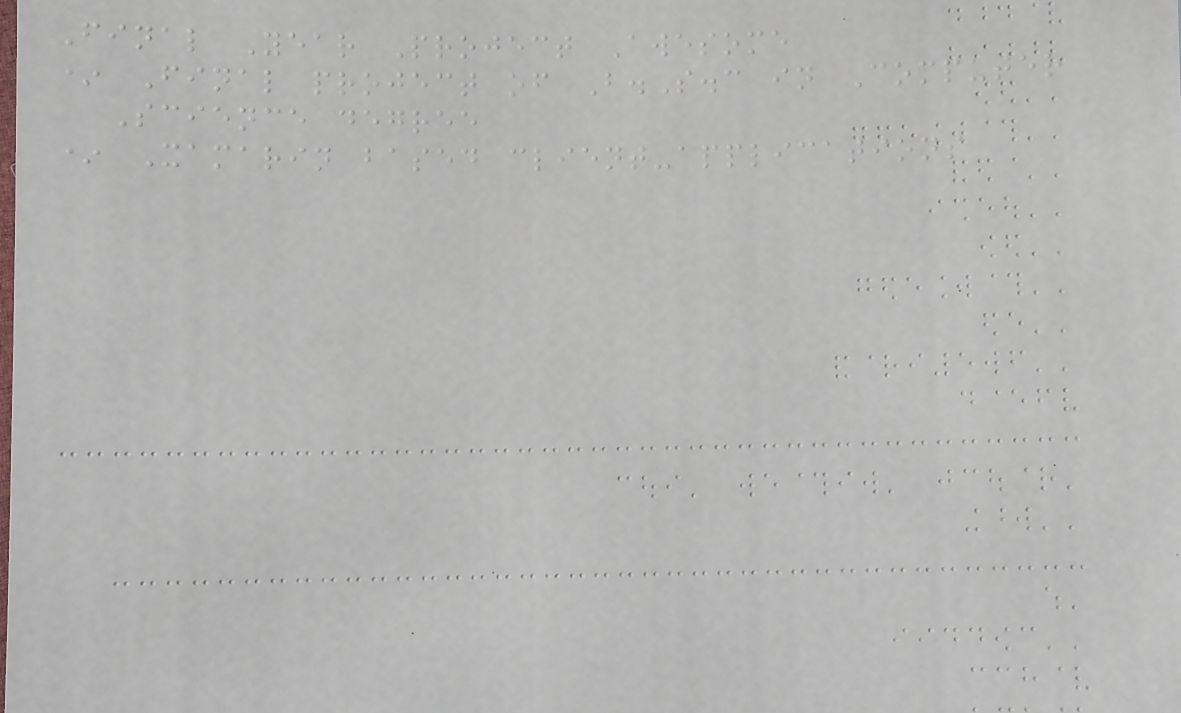Final Year Project Awesome
* Final project of B.S.c in Computer
Science degree
* Xamarin based client-applications
